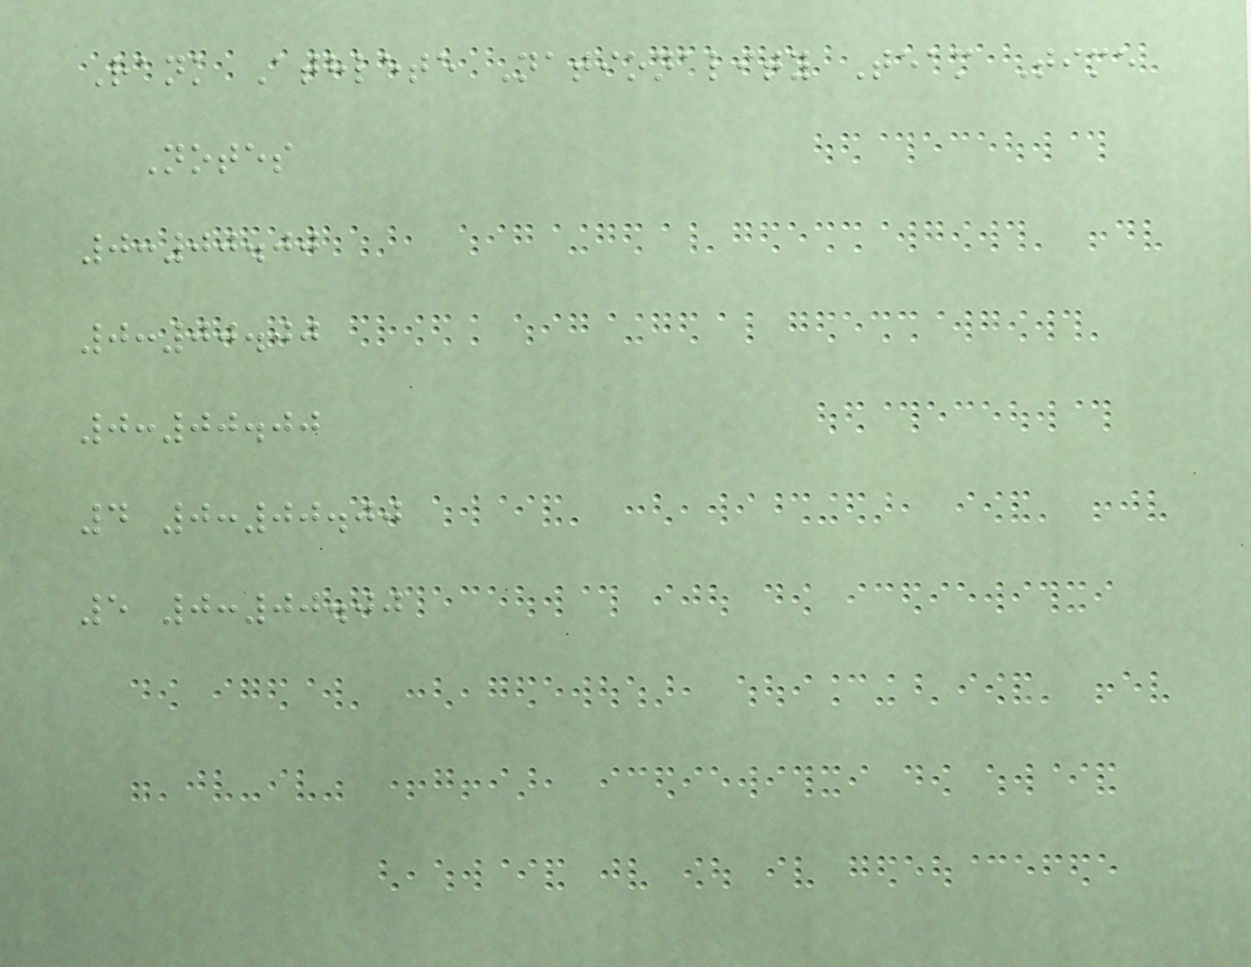Rank Athlete Nationality Team Time
Notes
0:00.00
0:00.00
0:00.00
4 0:00.00
5 0:00.00
